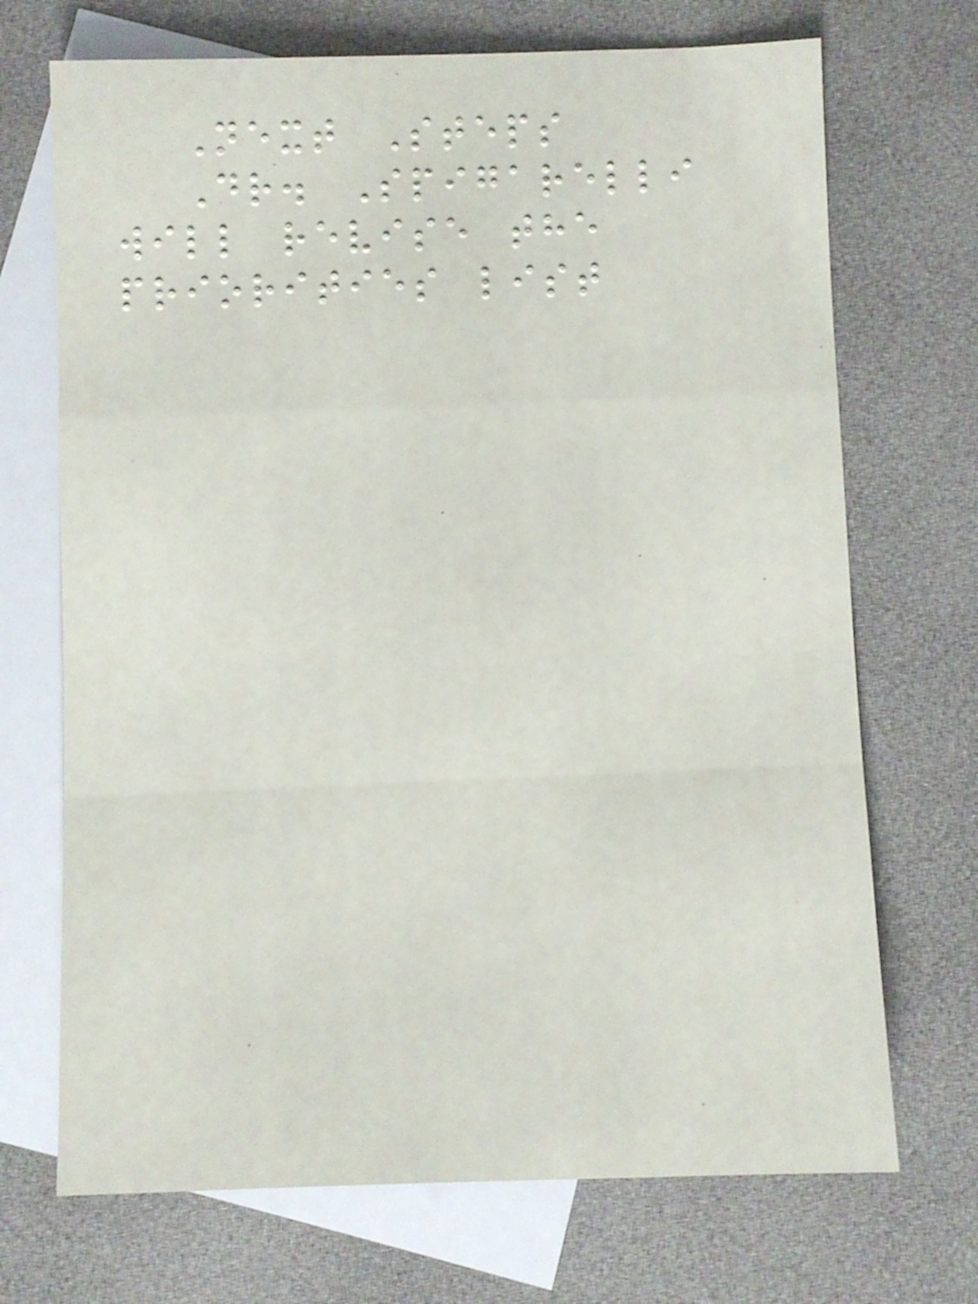Next Steps
Dr. Spigarelli
will revise the
priorities list
